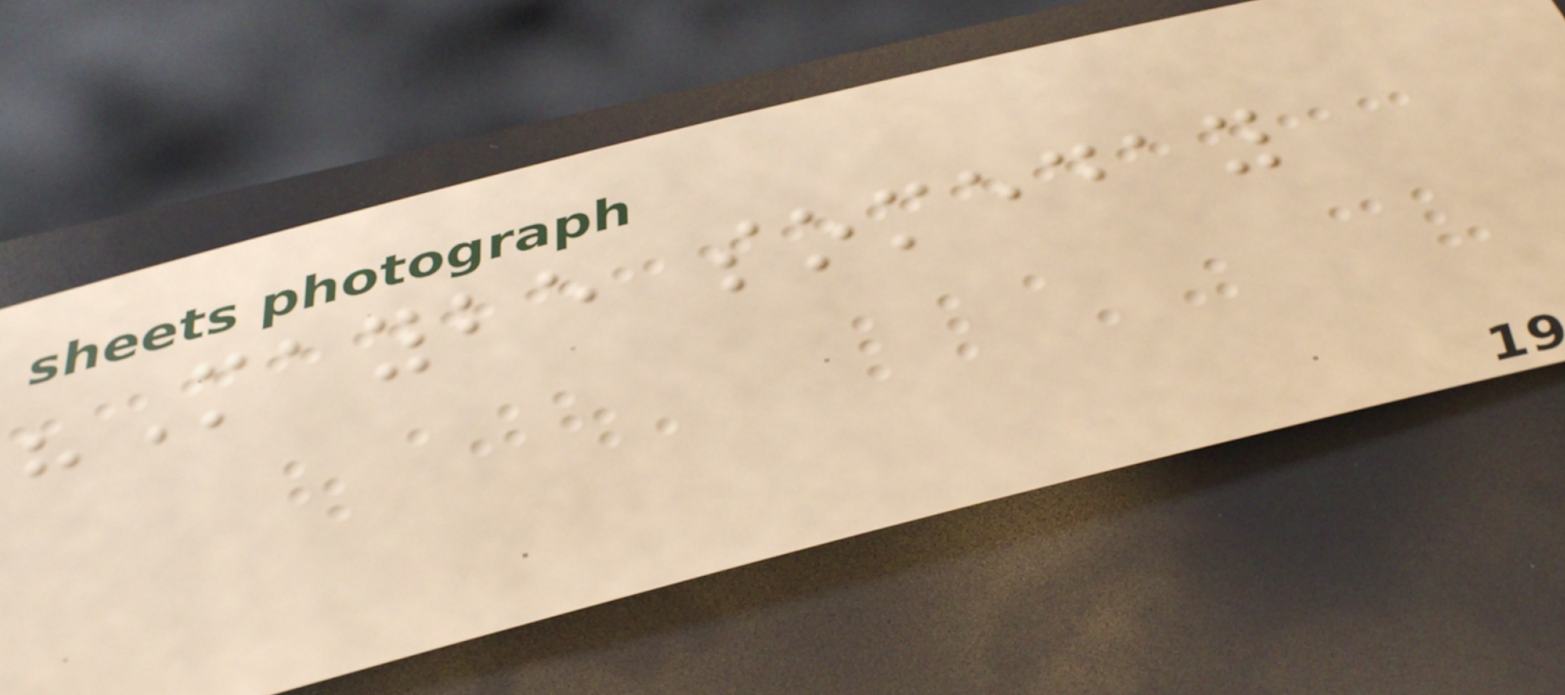"Maybe someday
